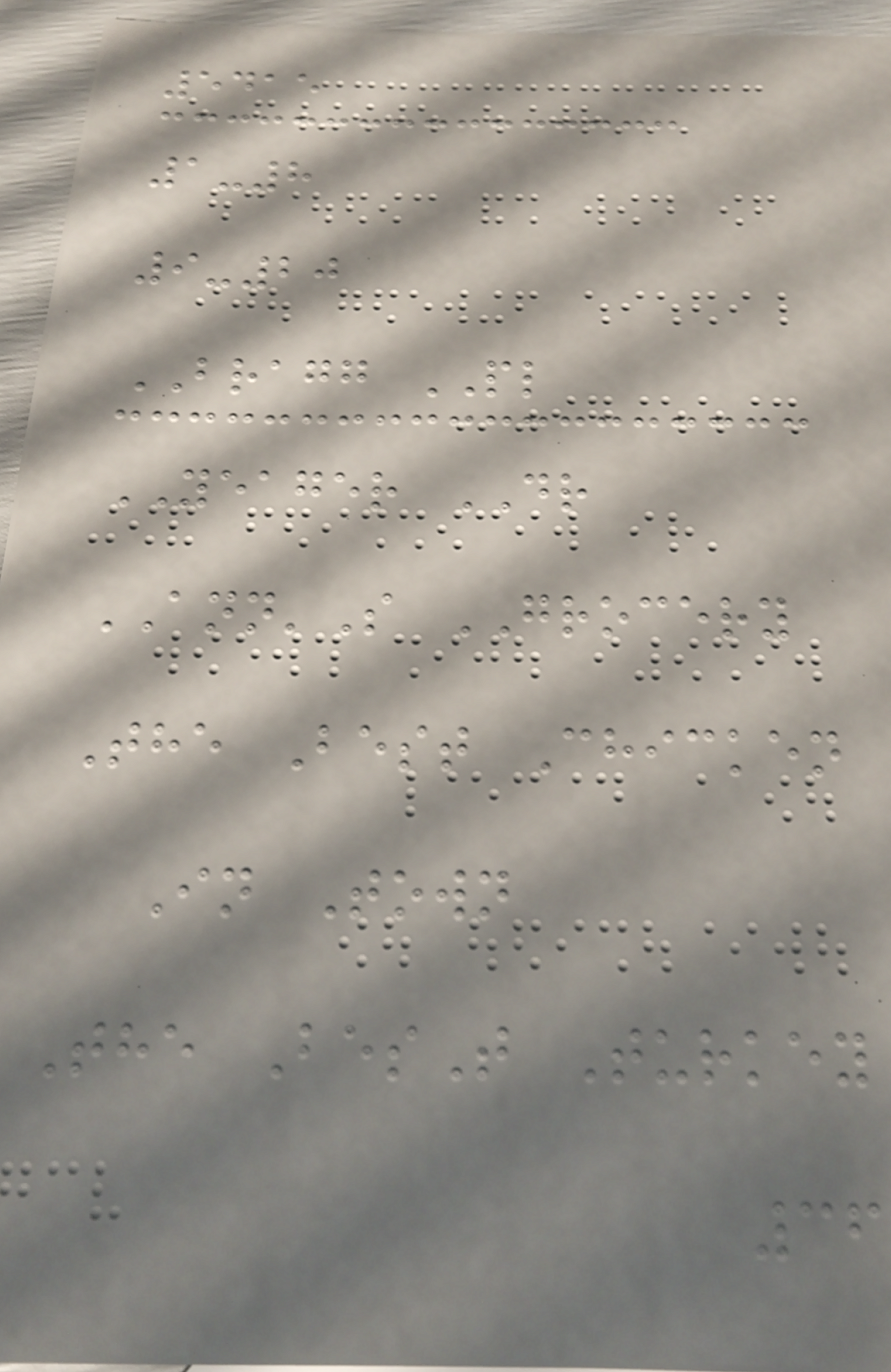5415
1-8
9-20
BRAGG PL
YEAGER DR
ANN'S GROCERY
The Best Chicken
In Town
The BesT Turkey
36
